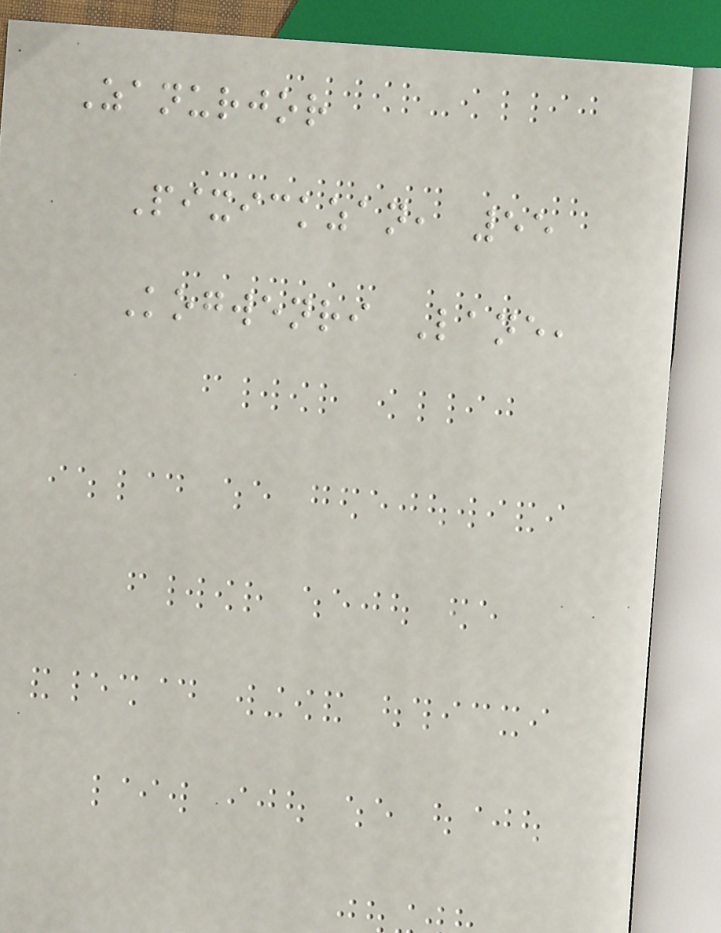Zanurjor
Pixickzan, 55
Kogwenri Lane,
